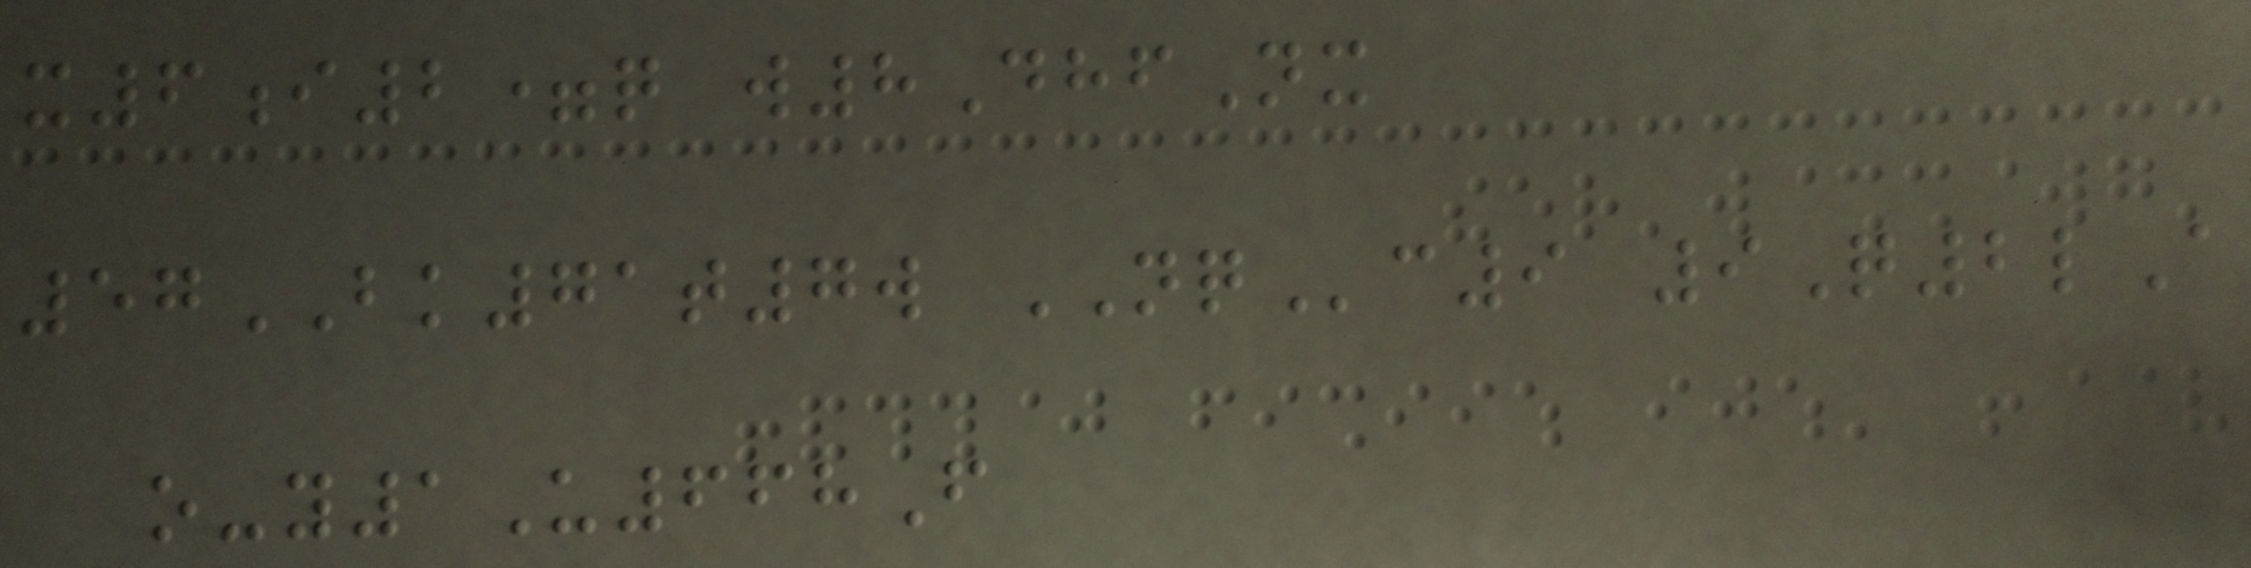x6i2=q w8DhfNx
57BK71t7w NQc9 9Q2lA
o-y1U668F
